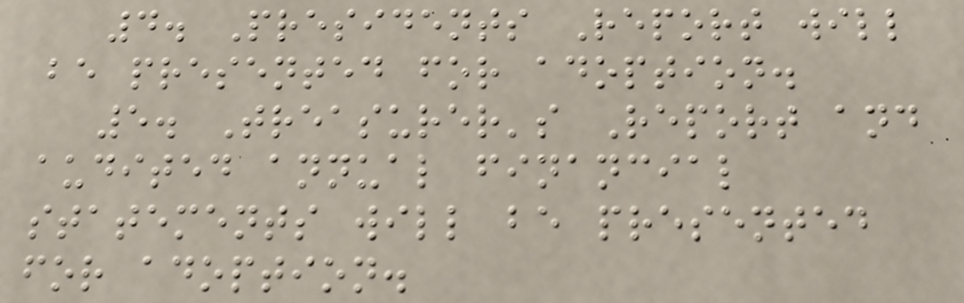4. Presidents Report will
be presented for adoption.
5. Treasurer's Report and
audited annual financial
statements will be presented
for adoption.
